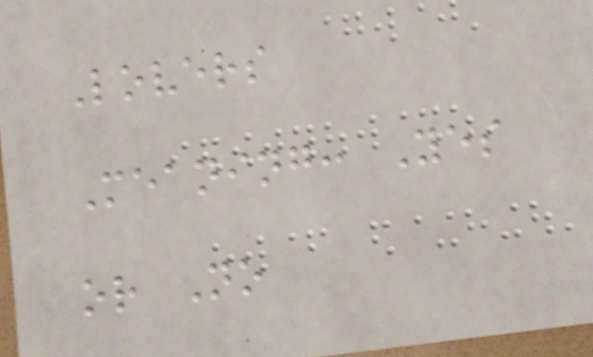Lovers
Meaning: Yes
or No
